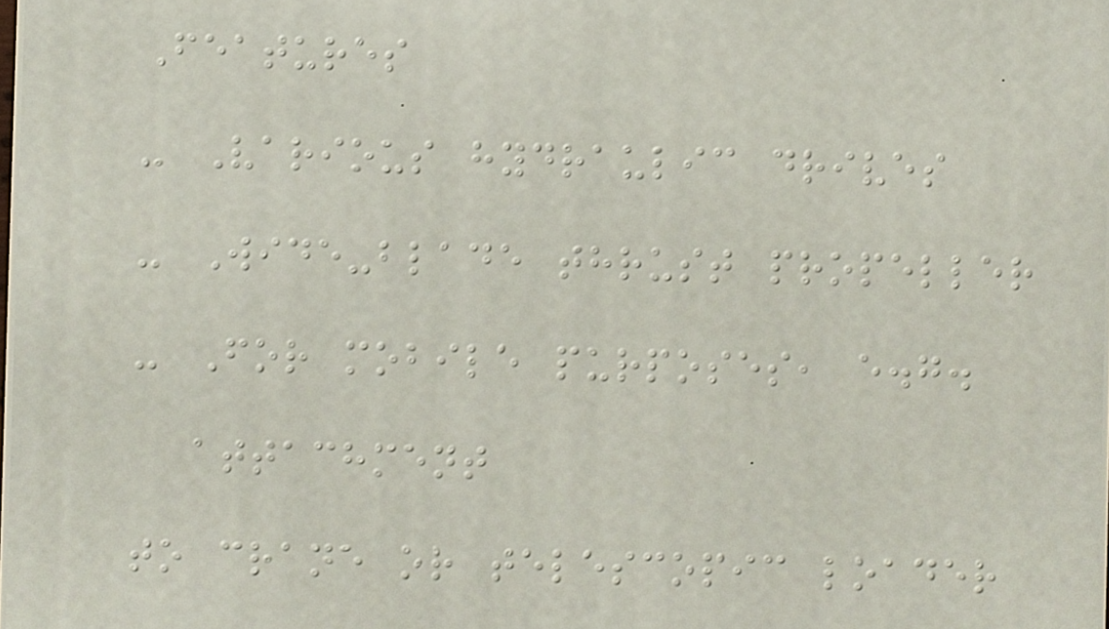Features
- Various hydraulic drives
- Wide-blade thrust propeller
- For mobile purposes, e.g.
attachment
to crane or telescopic loader
